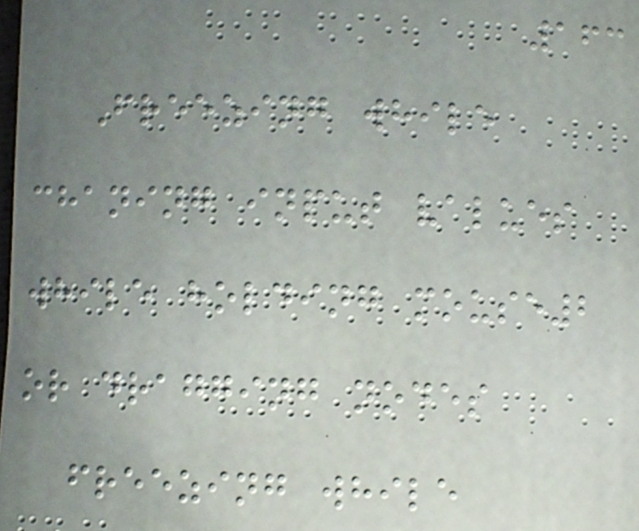163
Freezing while
chaning input values
while holding mouse2
or dragging nodes
freezing while
